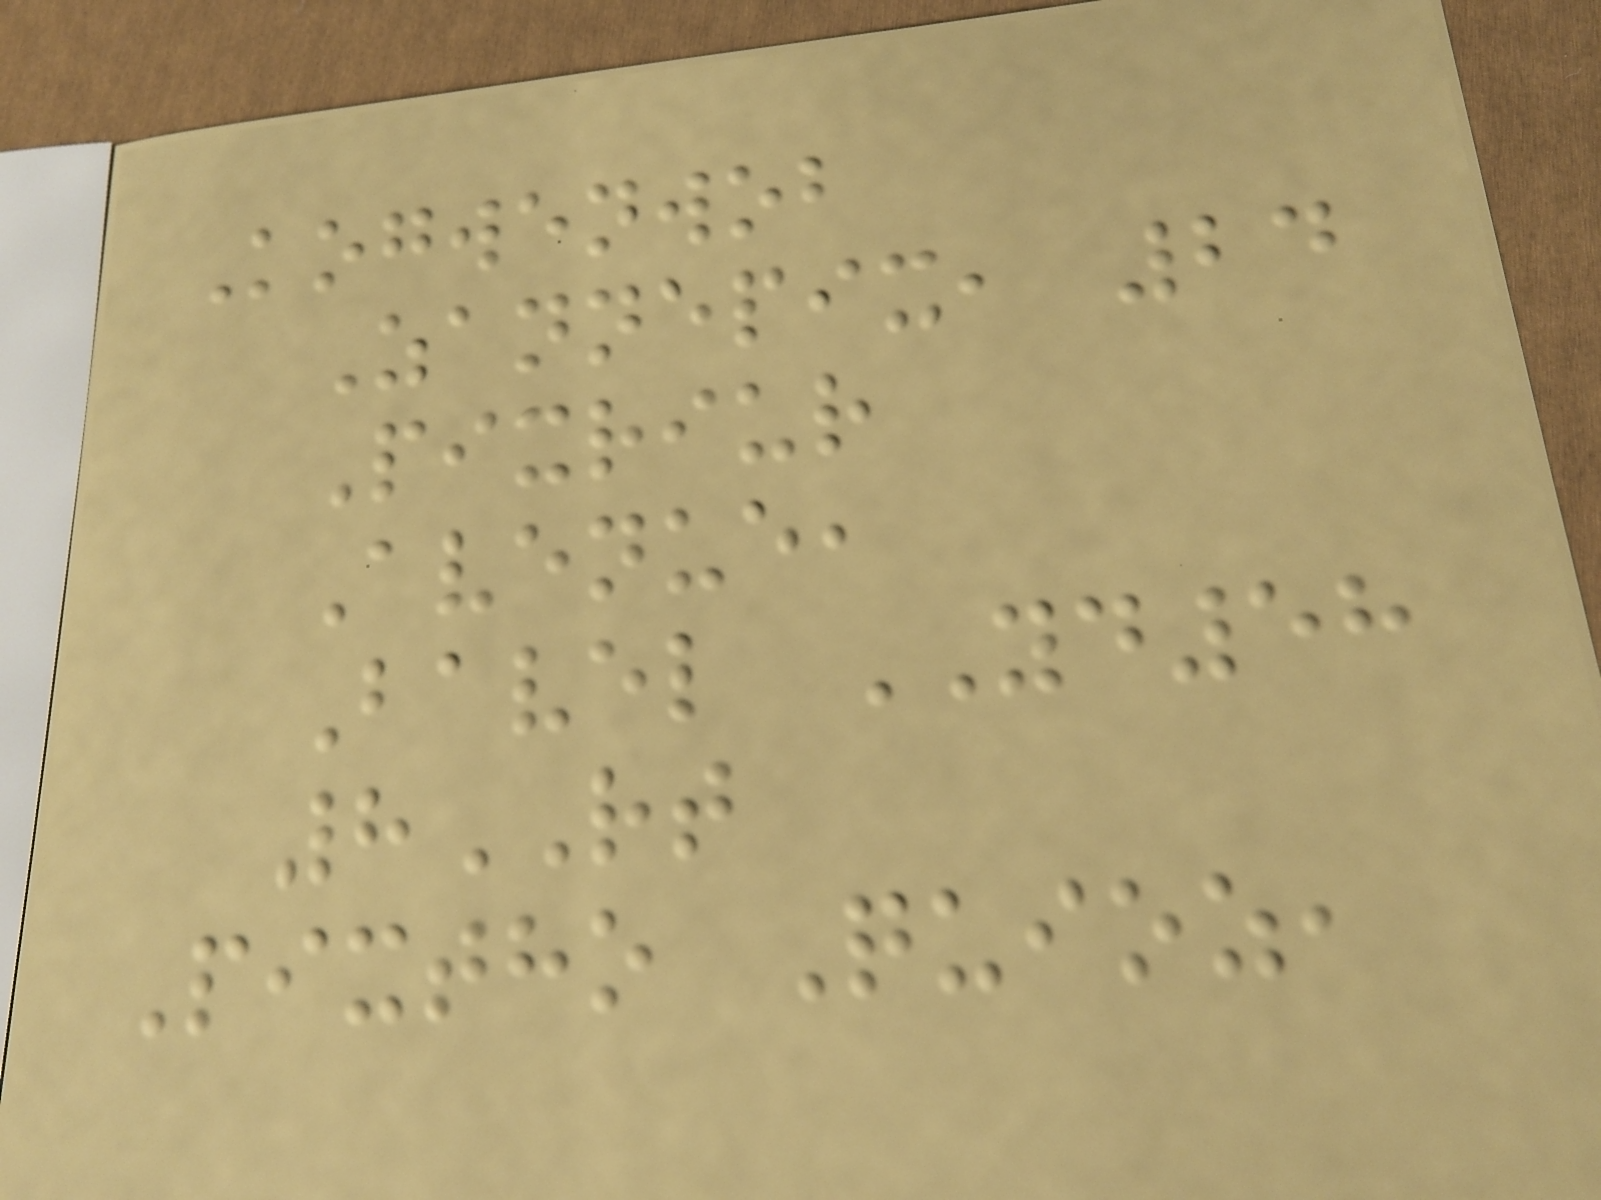Kogwenwob
Zannepix, 24
Pixriur
Avenue,
Bavel YD58
8RT
Pixtho Quioz,
